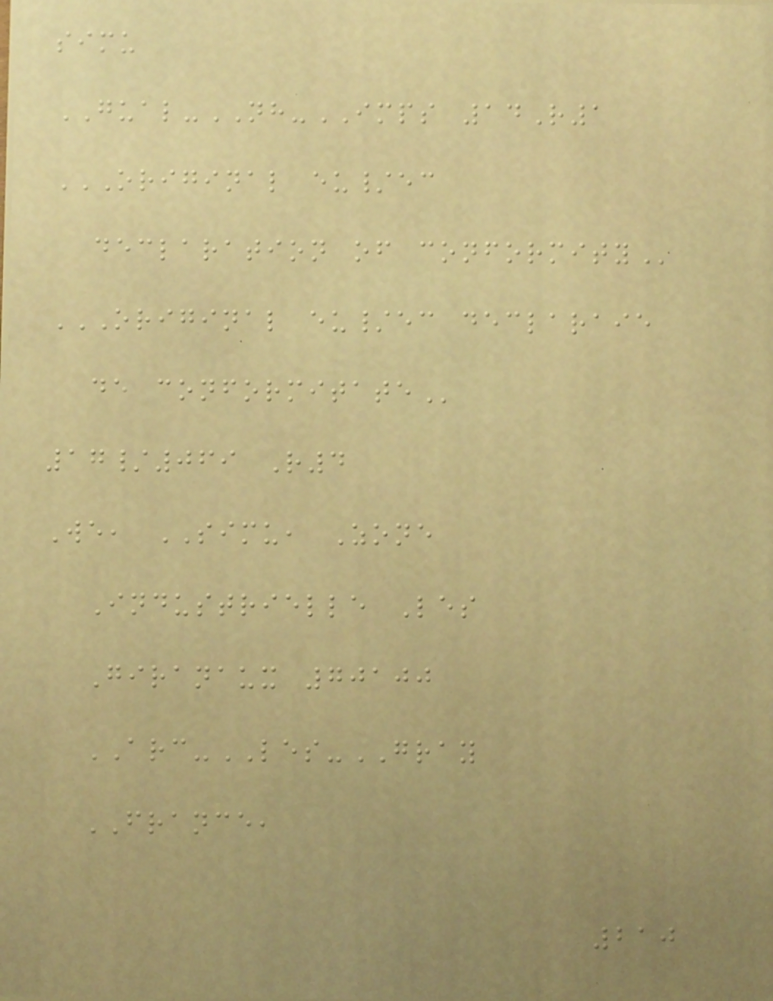simu
GUAL-NH-IMPS 14R1
ORIGINAL EU/EC
DECLARATION OF CONFORMITY
ORIGINAL EU/EC DECLARAIE
DE CONFORMITATE
17/069 R4
We, SIMU, Zone
Industrielle Les
Giranaux 70100
ARC-LES-GRAY
FRANCE,
210
